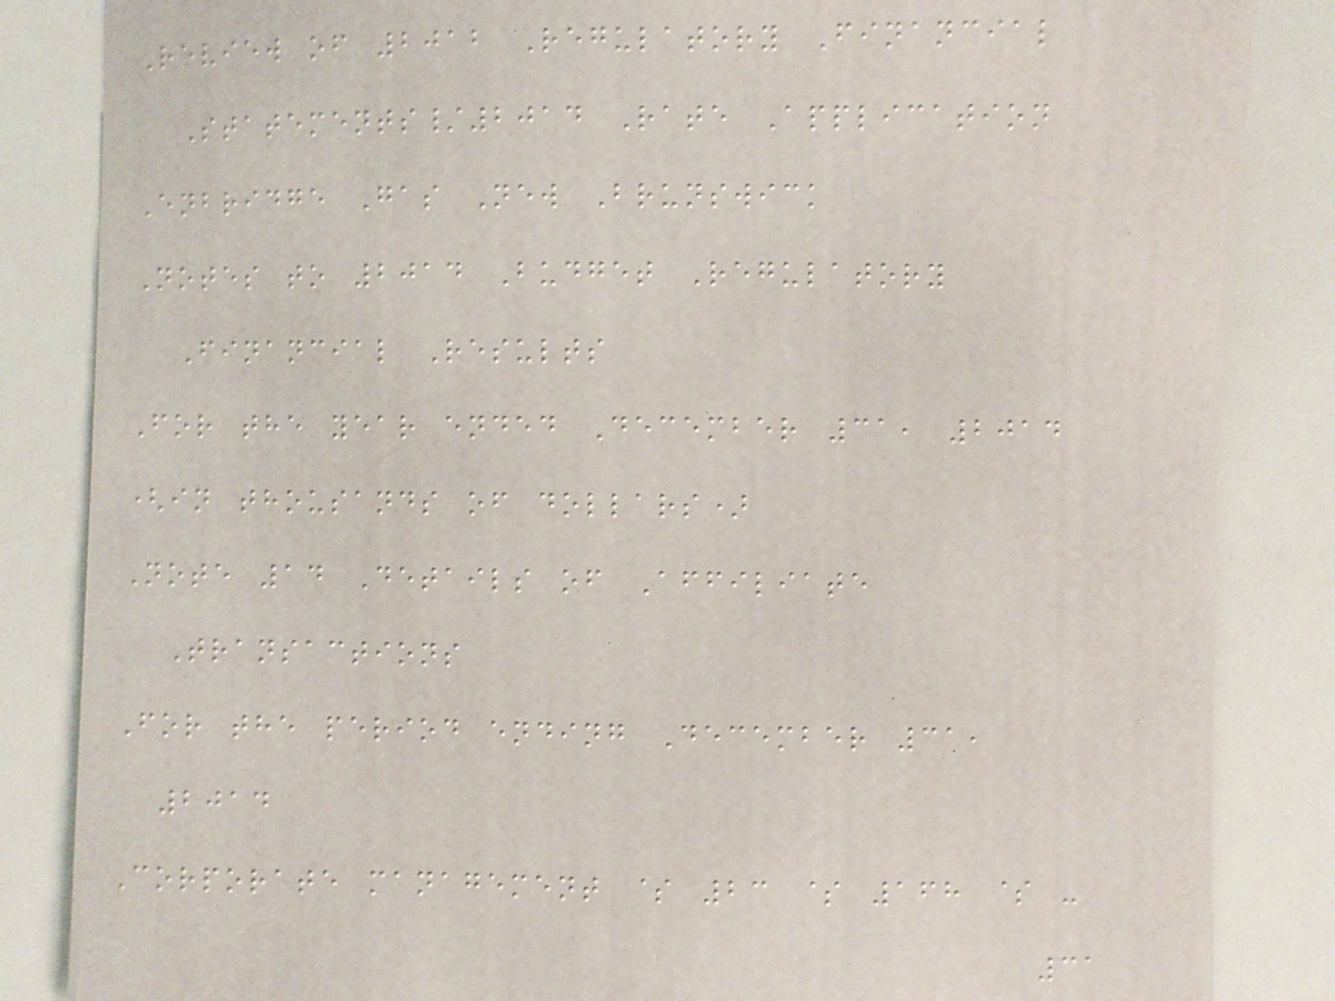Review of 2012 Regulatory Financial
Statements/2014 Rate Application
Enbridge Gas New Brunswick
Notes to 2014 Budget Regulatory
Financial Results
For the year ended December 31, 2014
(in thousands of dollars)
Note 14 Details of Affiliate
Transactions
For the period ending December 31,
2014
Corporate management $ 23 $ 168 $ -
31
